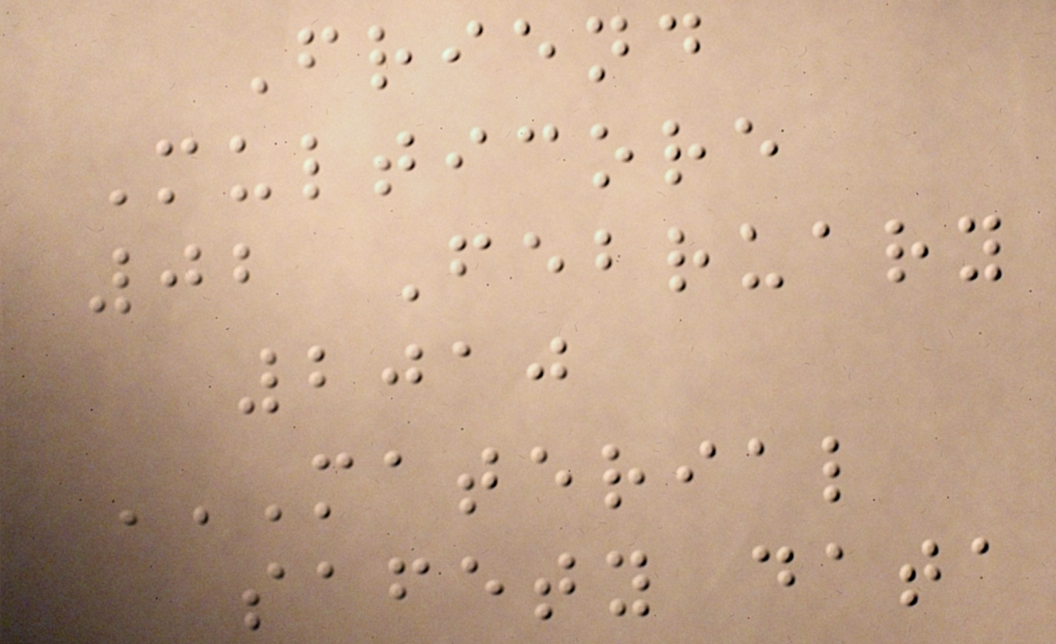Friend
Multicore
02 February
2010
MATERIAL
SAFETY DATA
